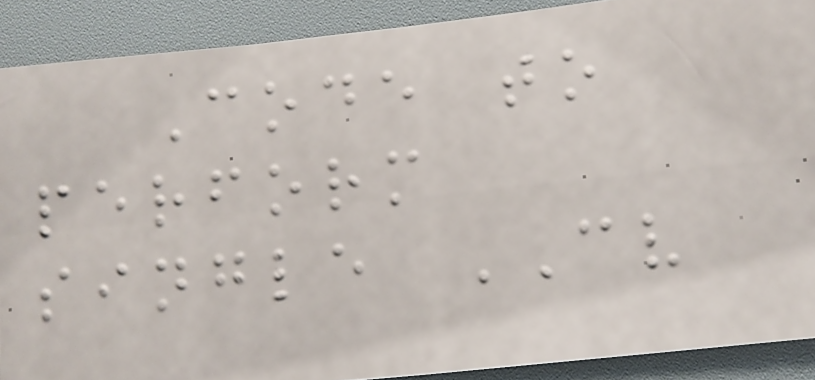Code to
perform
single CV
